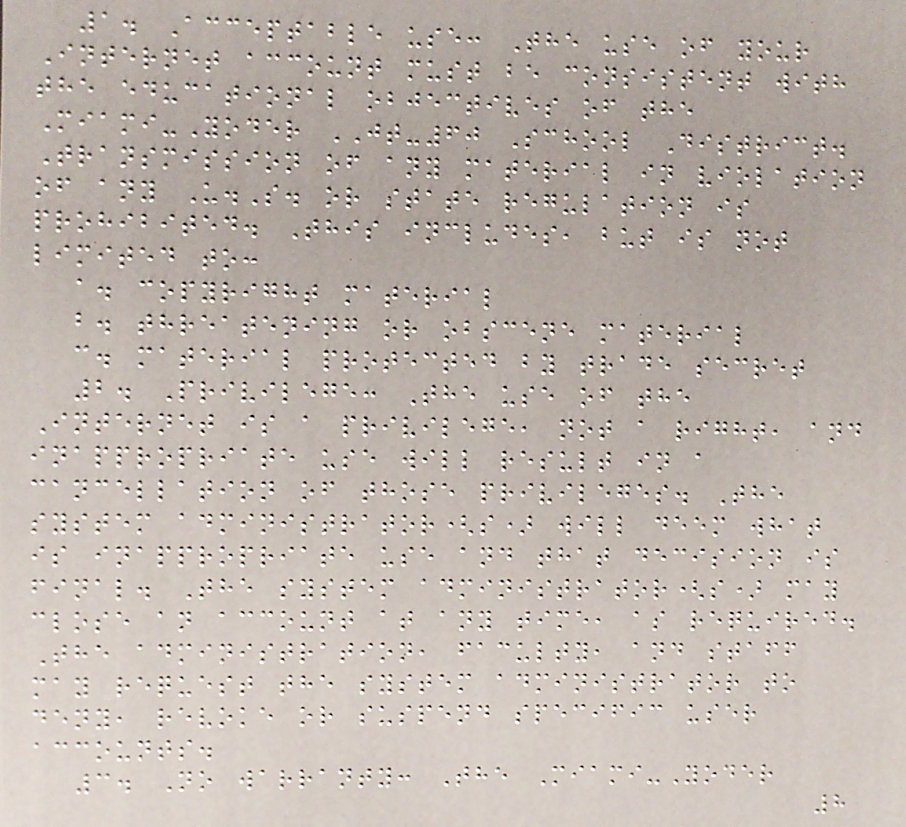1. Acceptable use: The use of your
Internet account must be consistent with
the educational objectives of the
Miami-Yoder JT-60 School District.
Transmission of any material in violation
of any U.S. or state regulation is
prohibited. This includes, but is not
limited to:
a. copyright material
b. threatening or obscene material
c. material protected by trade secret
2. Privilege: The use of the
Internet is a privilege, not a right, and
inappropriate use will result in a
cancellation of those privileges. The
system administrator(s) will deem what
is inappropriate use and that decision is
final. The system administrator(s) may
close an account at any time, as required.
The administration, faculty, and staff
may request the system administrator to
deny, revoke or suspend specific user
accounts.
3. No warranty: The Miami-Yoder
8
